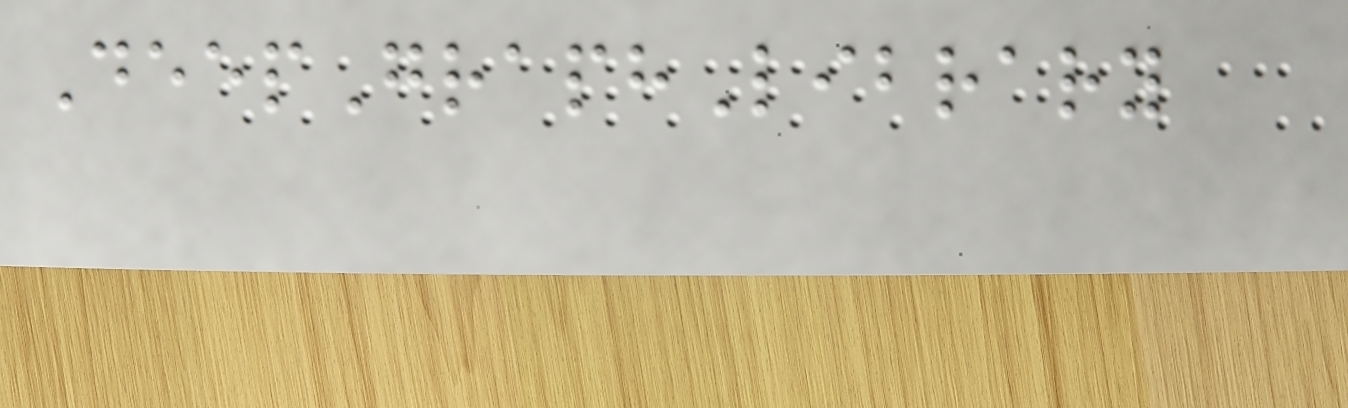DeepGraphLibrary
